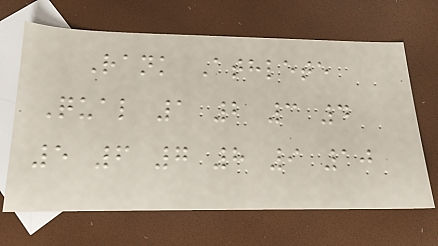Rank Athlete
Qual 1 2 3 4
5 6 7 8 9 10
